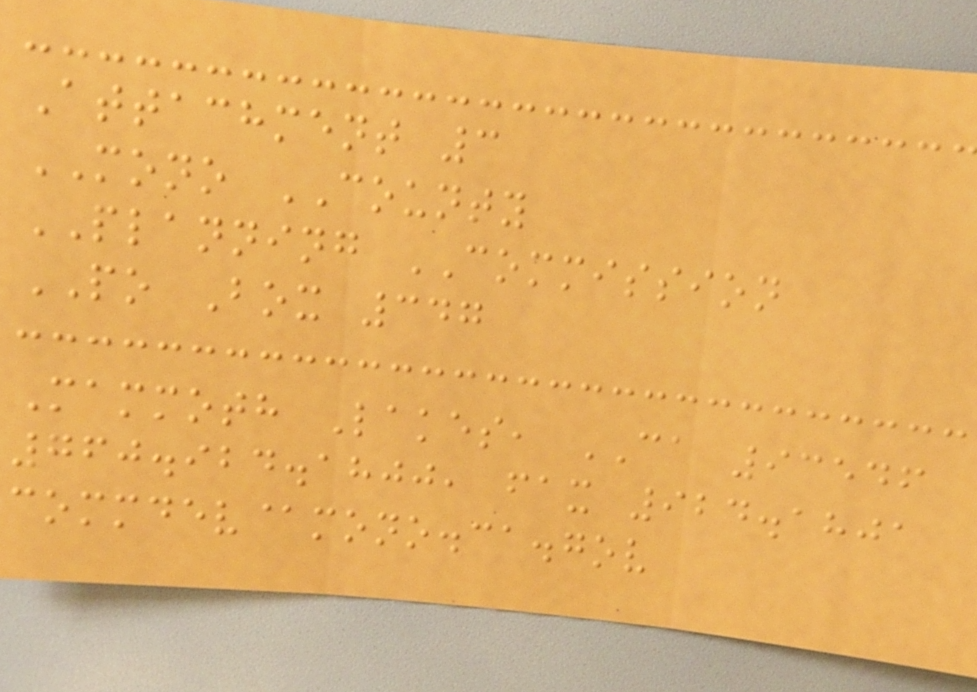Attachment 3
MONO COUNTY
PLANNING COMMISSION
PO Box 347
Mammoth Lakes, CA 93546
760.924.1800, fax 924.1801
commdev@mono.ca.gov
